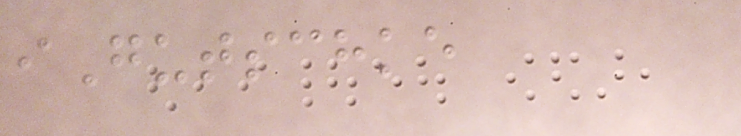iGutschke
